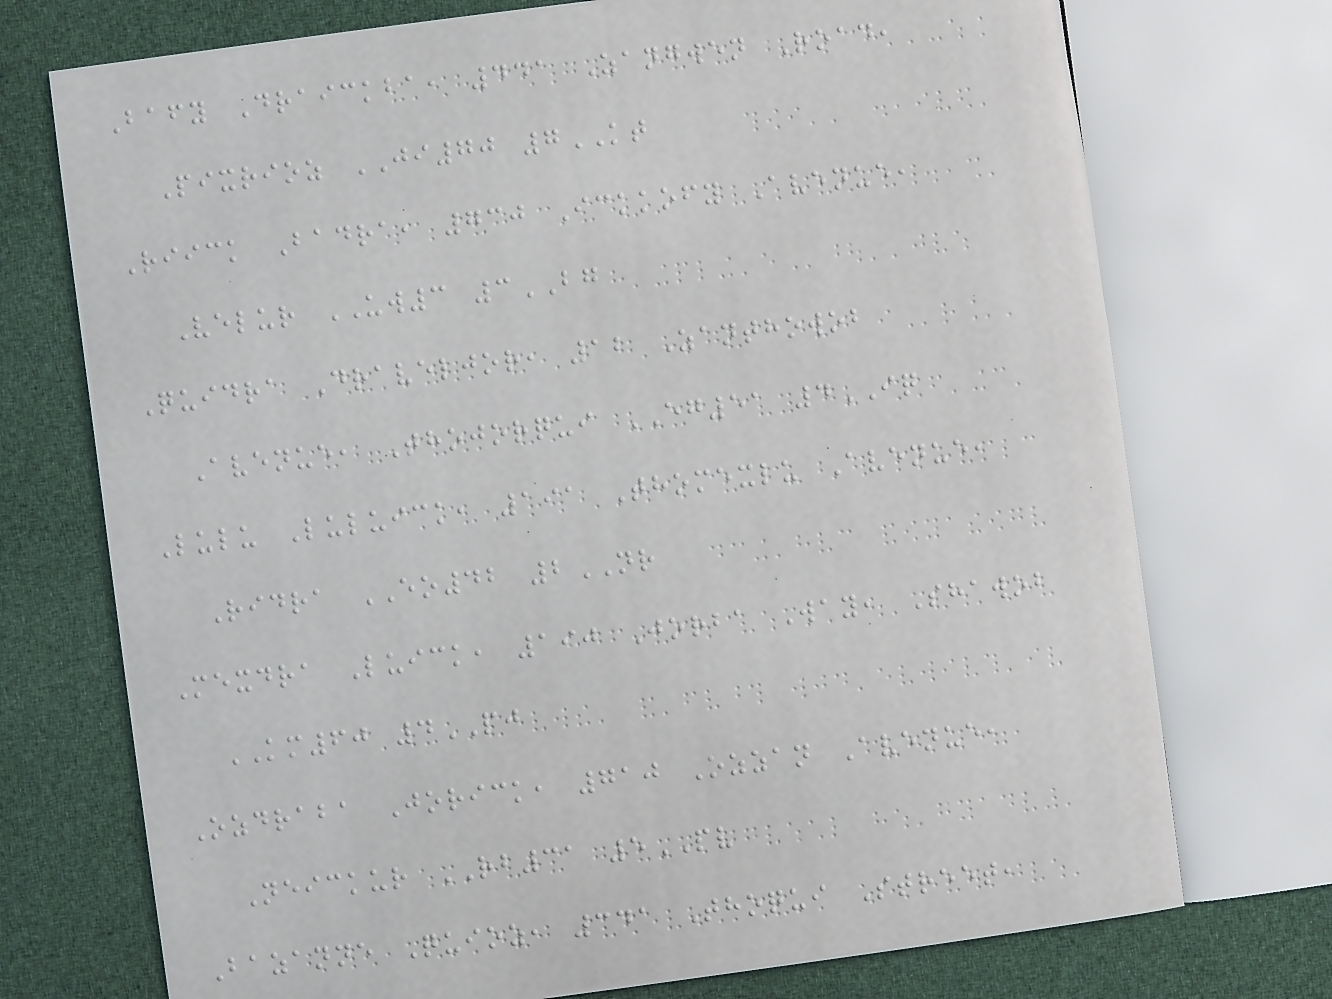Bafy Draickba, 441 Zangwen Road,
Pixrioz JI70 7KT
Riick Badra, 730 Ickkofy Avenue,
Velur UW3 3BG
Quidra Draveljor, 12 Zanthowob
Avenue, Thojorqui EG51 4IQ
Lulu Luluick, 191 Thomexlu Avenue,
Ridra EO42 2NR
Mexdra Luick, 190 Jorba Way, Shawob
KM60 4PJ
Ozdraba Jorick, 710 Ozzan Avenue,
Neickur RB31 5PV
Bazanne Quioz, 341 Thoqui Street,
